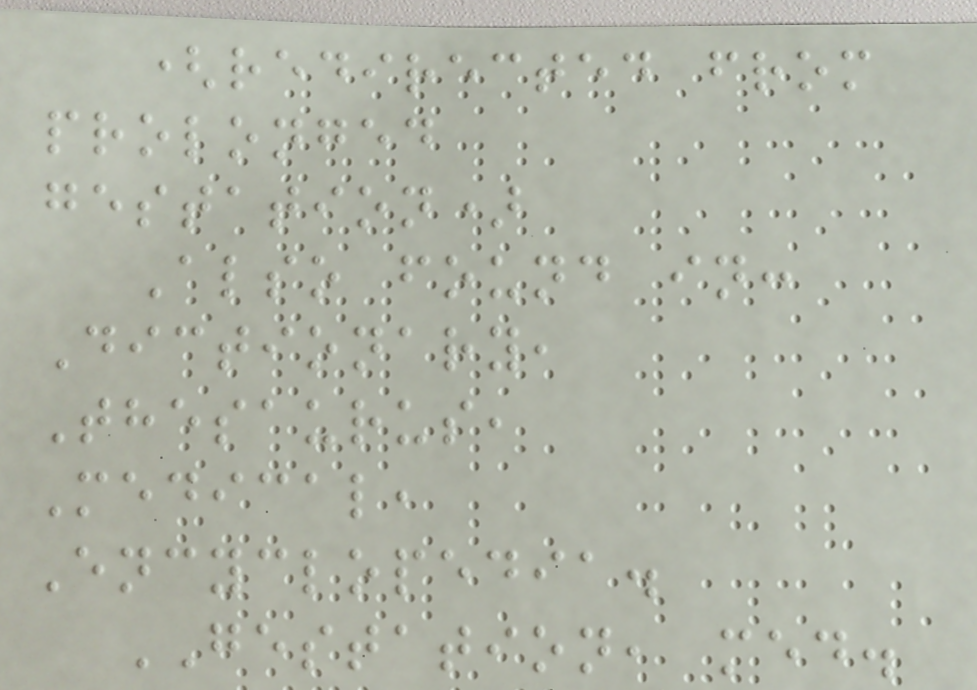(redirected from
prolonged
gestation)
Also found in:
Dictionary,
Thesaurus,
Medical,
Encyclopedia.
GESTATION, med.
